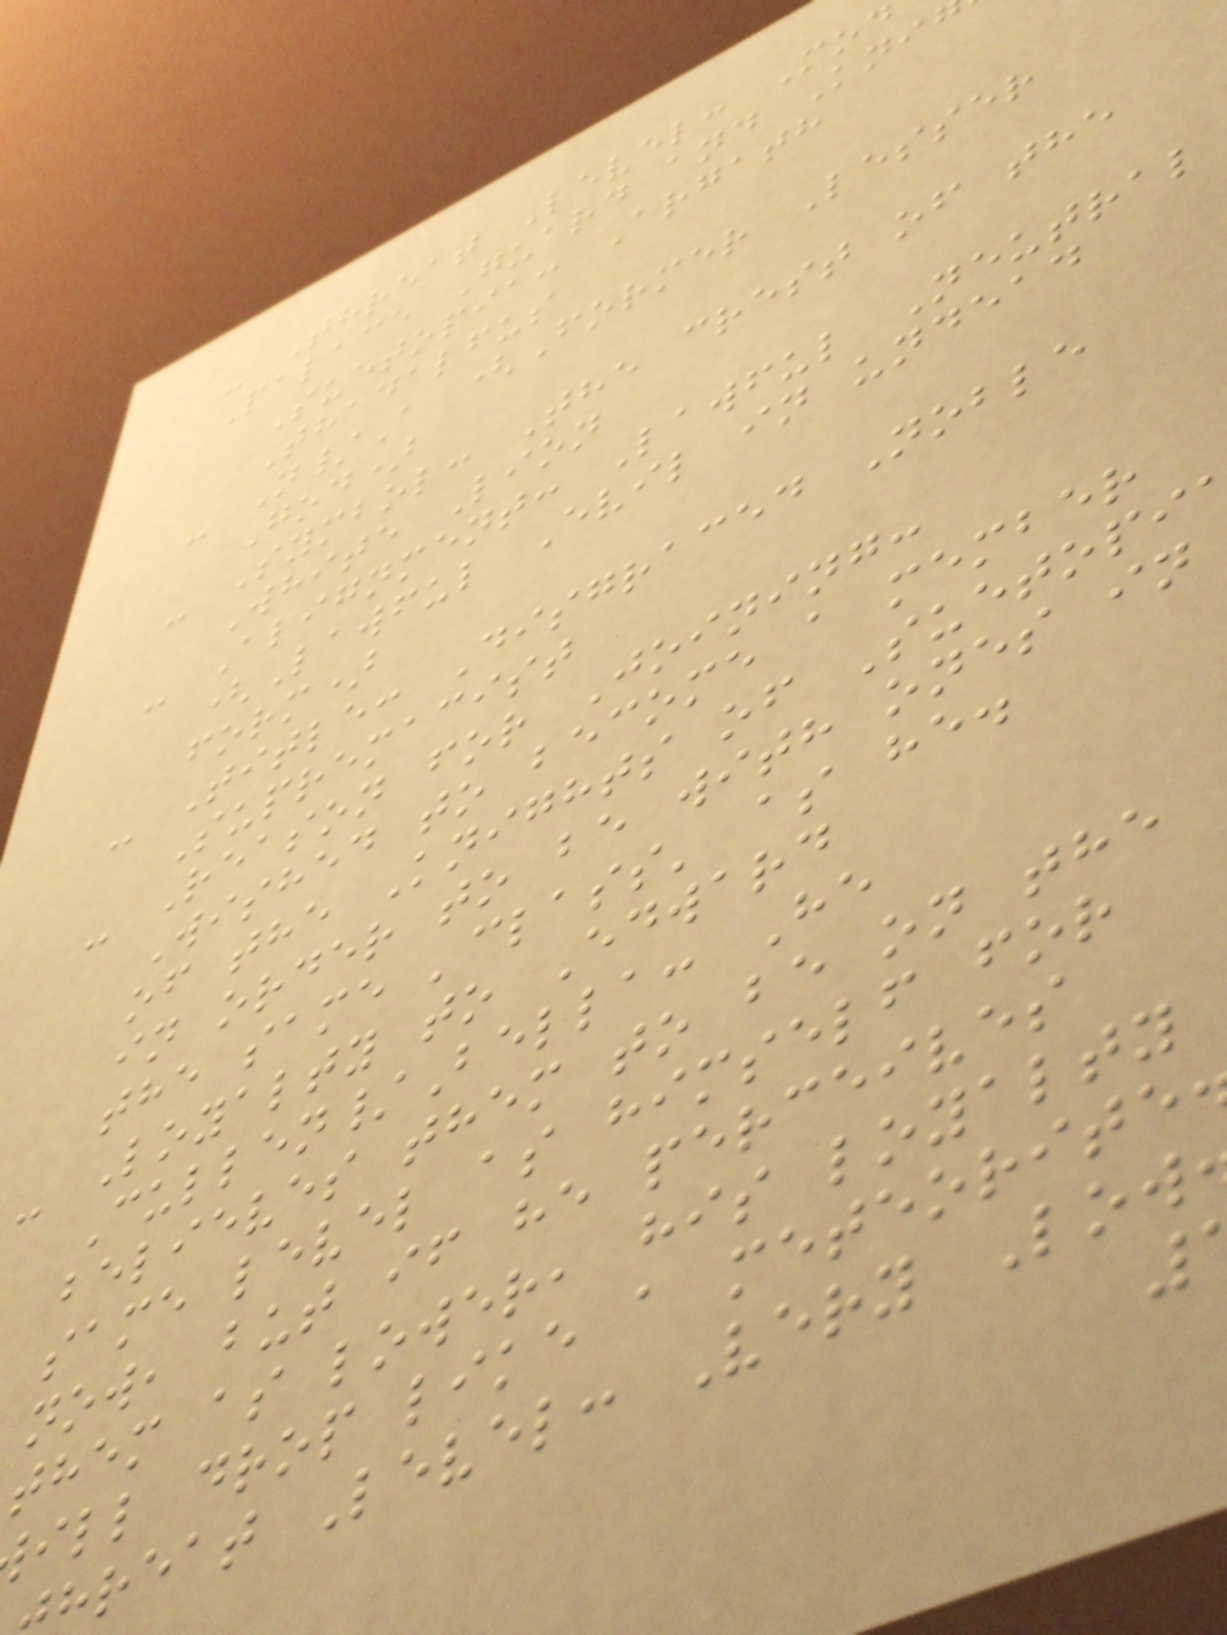- Threat Level: Mod
Palace Guard and Kni
Suetopia: Argath
Thadalfus
- N/A (Former Lesser
God)
- Symbol: The crest of the
White Lion
- Alignment: Lawful Neutral
(Lawful Evil in undead
form)
- Title: Disgraced Noble
Supremacist
- Reason for Joining:
Wished to become a member
of the Knights of Suetopi
in order to be with ones in
the same 'class' as he.
- Loyalty to Edward
Cullen/Bella: He
believes them to be on the
same level as himself for
now, but if he perceives
them as lower, his loyalty
ill drop like a meteorite
hreat Level: Very Low
